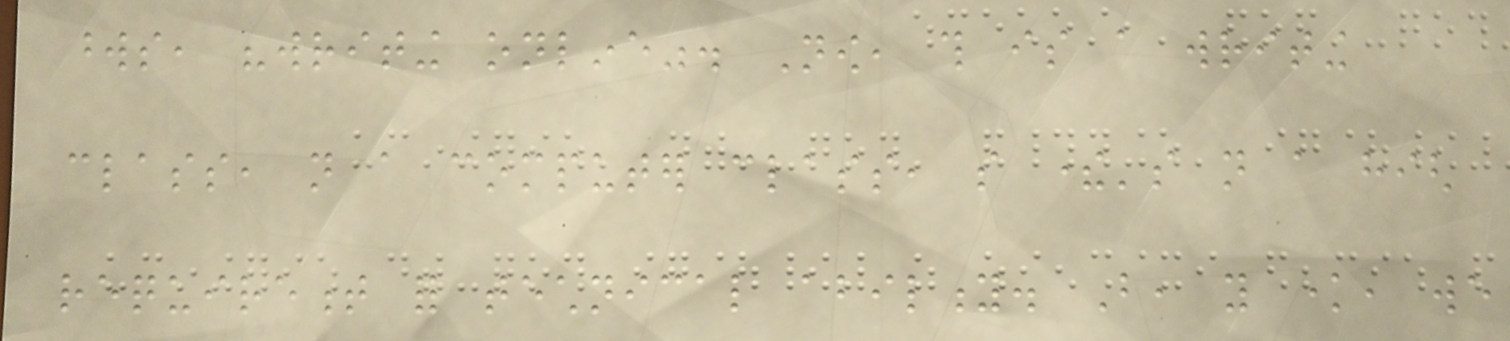words, "writing online". Now, this is a writing
class, not a computer class, so there's not a high
requirement for technical ability. But, you know, we
